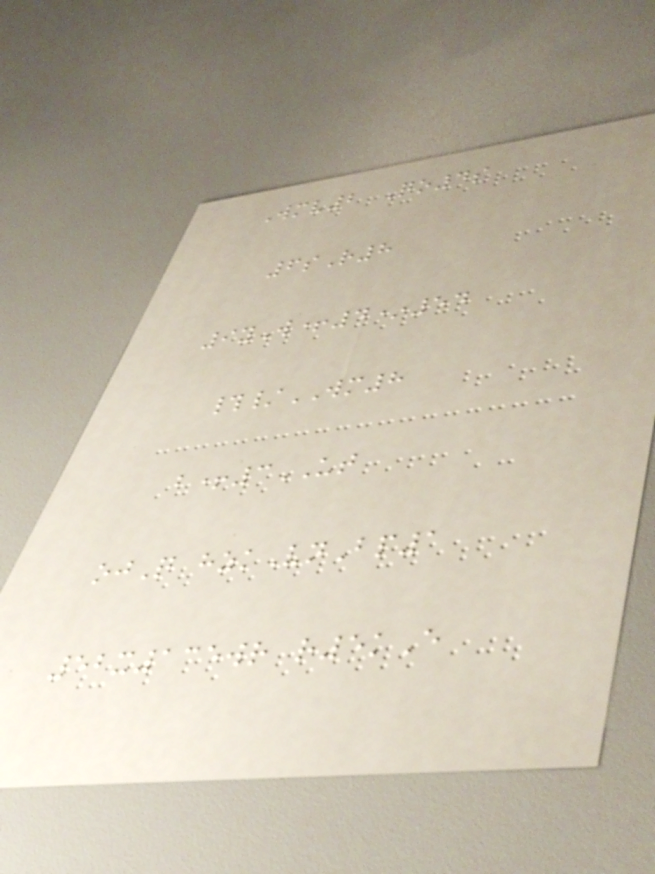Wmv2 Qo4s
6sR8
9yW+4*54
#/WM8
b+3UT
ojQ hzkVnBp1
52x135wr r5kE
